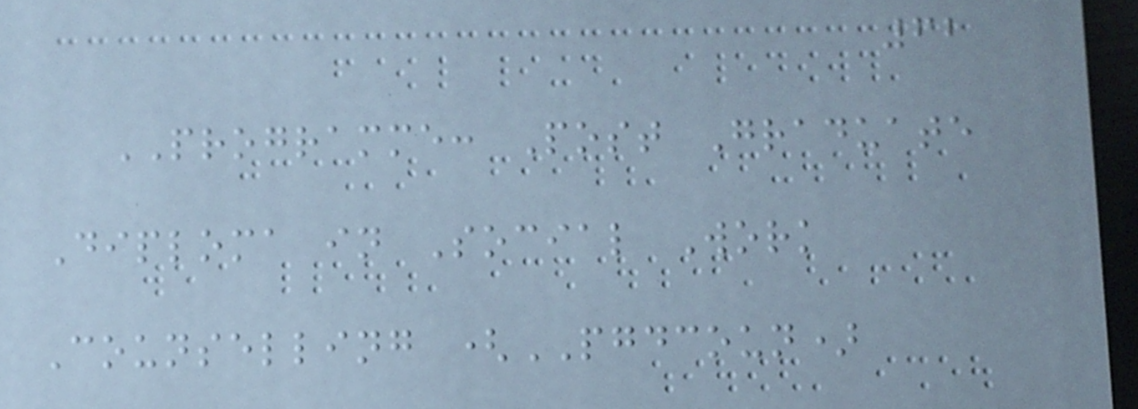62
PROGRAMME: Post Graduate
Diploma in Social Work
Counselling (PGDCOUN)
